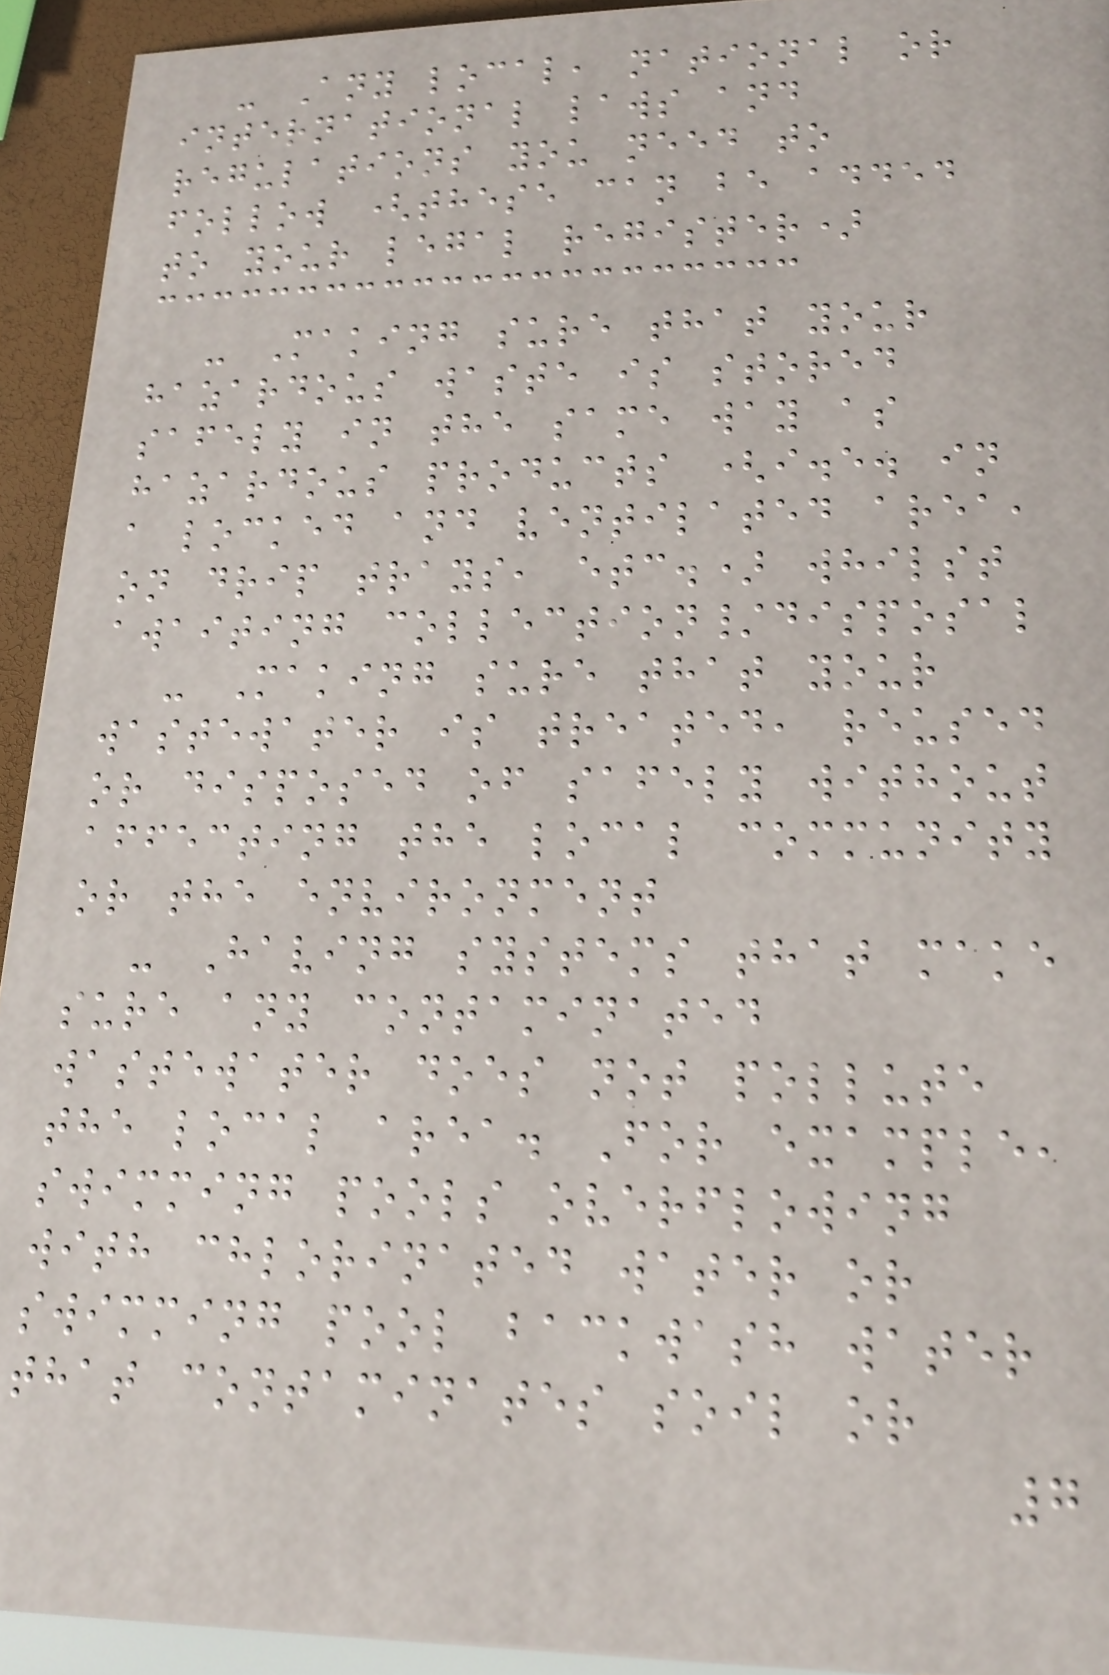- Any local, national or
international laws and
regulations you need to
follow (these can be added
to your legal register)
- Making sure that your
hazardous waste is stored
safely in the same way as
hazardous products (i.e. in
a locked and ventilated area,
on drip trays, etc.) whilst
awaiting collection/disposal
- Making sure that your
wastewater is treated, reused
or disposed of safely without
affecting the local community
or the environment
- Having systems that make
sure any contaminated
wastewater does not pollute
the local area. For example,
swimming pools overflowing
with chlorinated water or
swimming pool backwash water
that contaminates soil or
7
